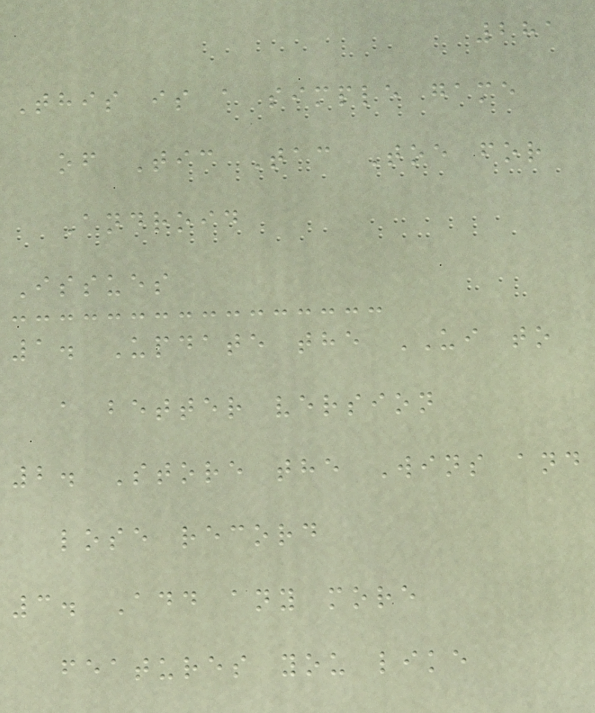281
This is a simple game
of Tic Tac Toe for
Android
Issues
1. Update the UI to
a better version
2. Store the Wins and
lose record
3. Add any more
features you like
